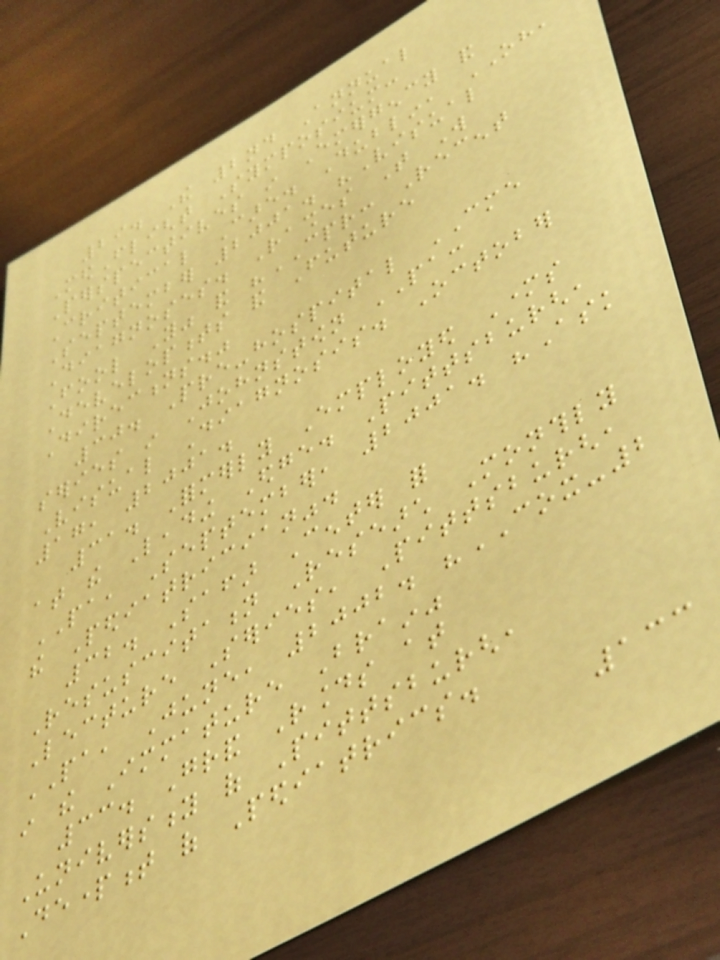29. The 2nd Annual
MedFlight Symposium:
Perspectives in Emergency and
Critical Care. Dublin, OH,
September 2001. "Visual
Diagnoses. Rashes That Will
Fool You" and "CPR: Recent
Developments and Future
Directions."
30. Pre-hospital CME
series in Johnstown PA:
Visual Diagnosis. October
17, 2001.
31. Formerly Employed Mothers
at the Leading Edge. Pittsburgh,
PA, September, 2001. "Ask
the Pediatrician".
32. Safar Center for
Resuscitation Research Monthly
Lecture Series, Pittsburgh,
PA, June, 2002. "COX-2
in the Immature Brain"
33. Grand Rounds at
University of Pittsburgh,
Department of Pediatrics.
133
